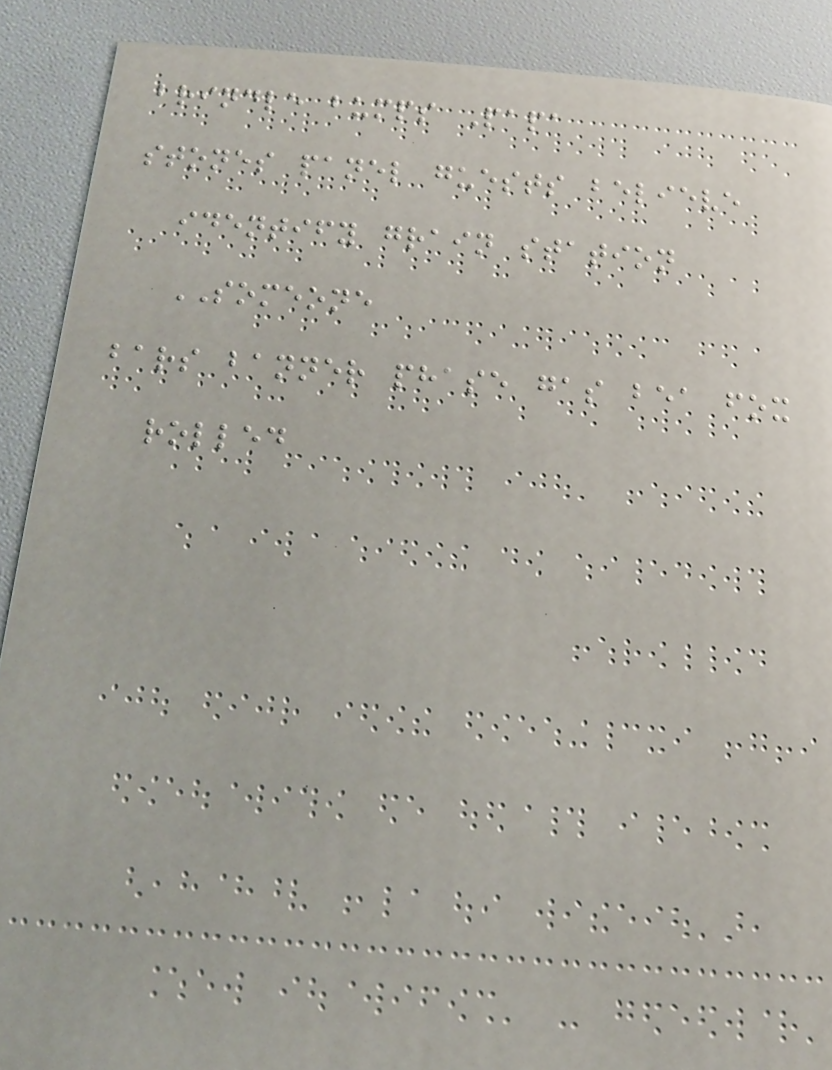brindle bumps Papa
stones panel guests believe
identify grain station
SOMEONE
bars banner phase gas bea fox
rolled
